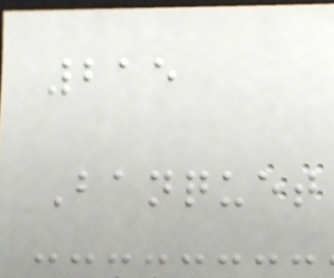215
Banquet
